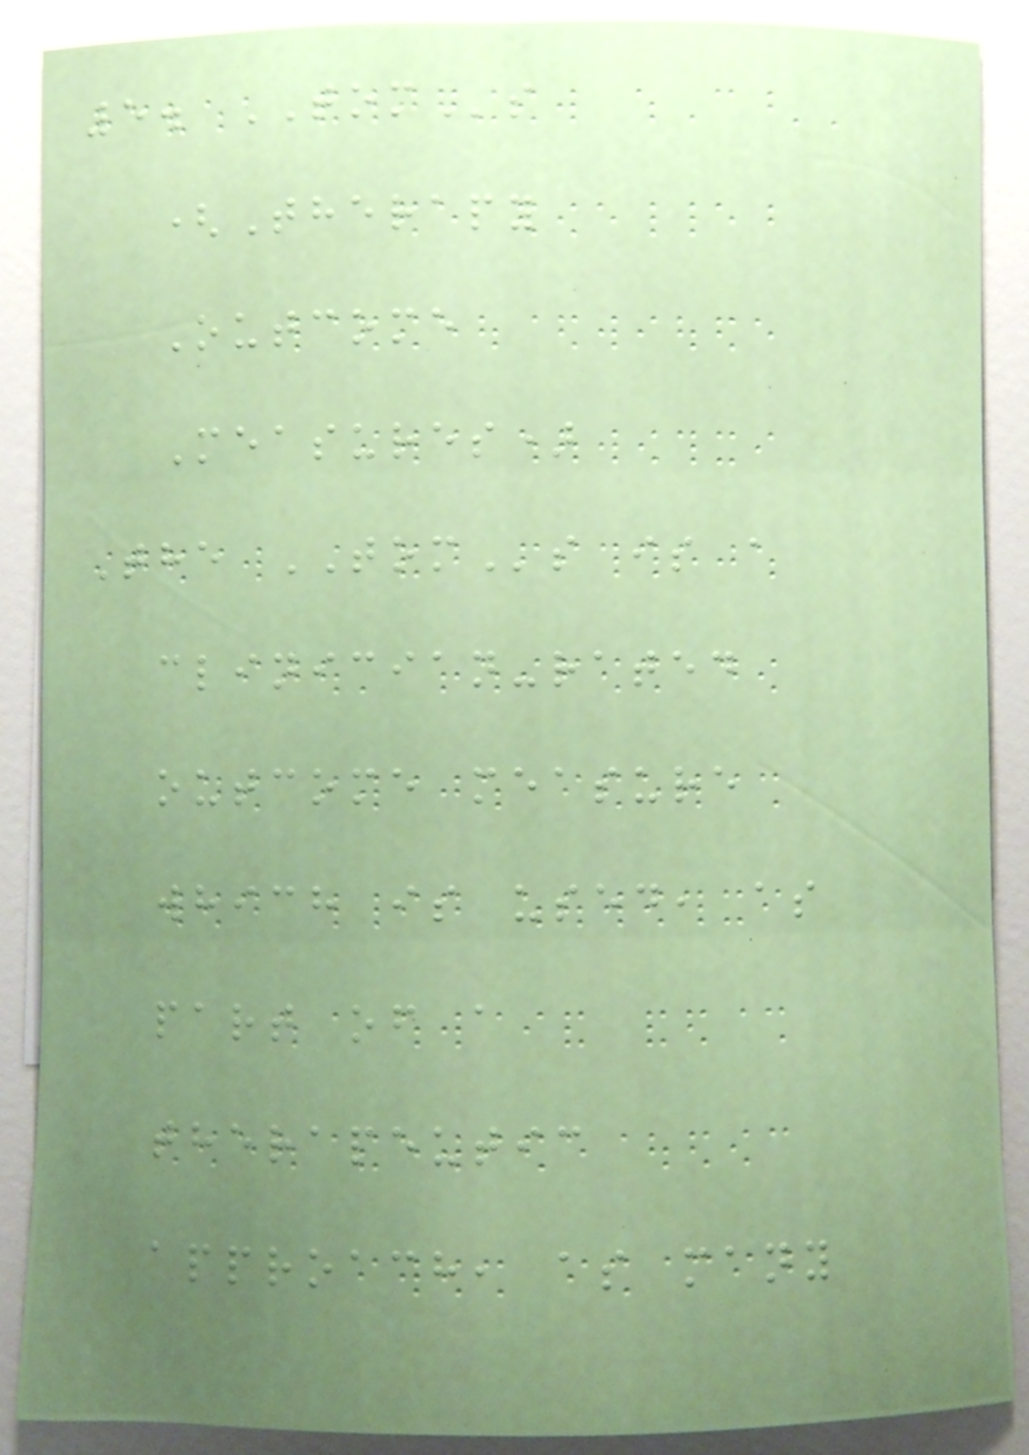5. TOMs
(Therapy
Outcome
Measures)
The TOMs is a
clinician-rated
outcome measure
which is used, as
part of a
therapeutic
approach, as many
